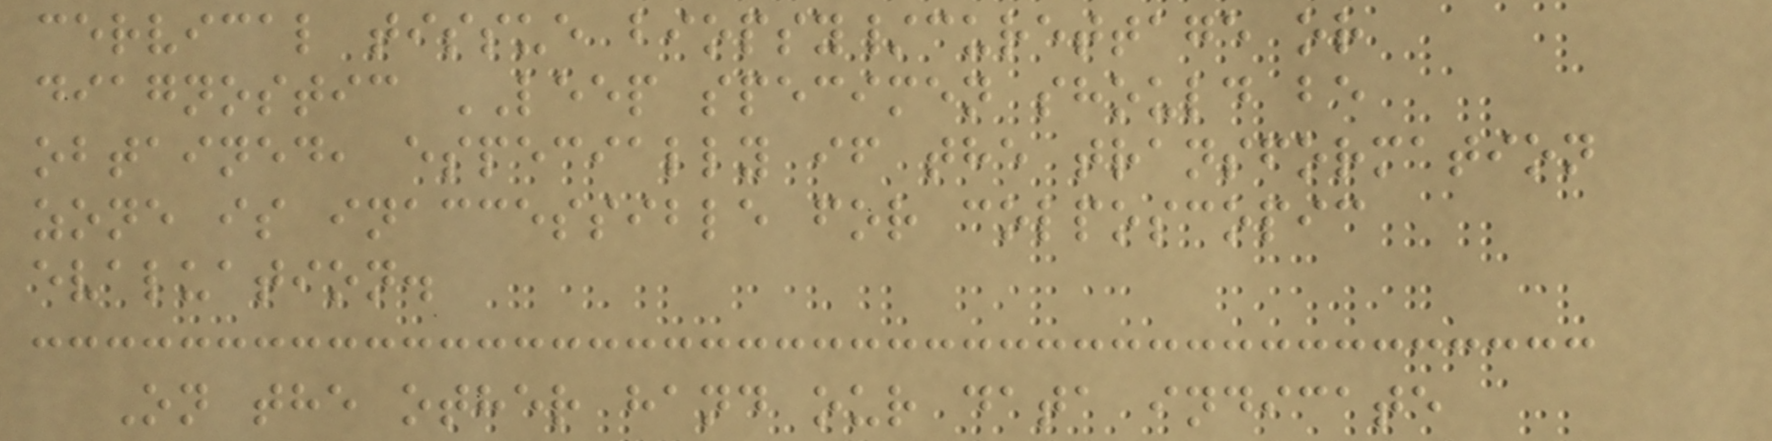cervical tissue biopsy/curettage or
diagnostic LEEP specimen should be
obtained, especially if the transformation
zone is inaccessible for colposcopic
evaluation.
On the other hand our data indicate
